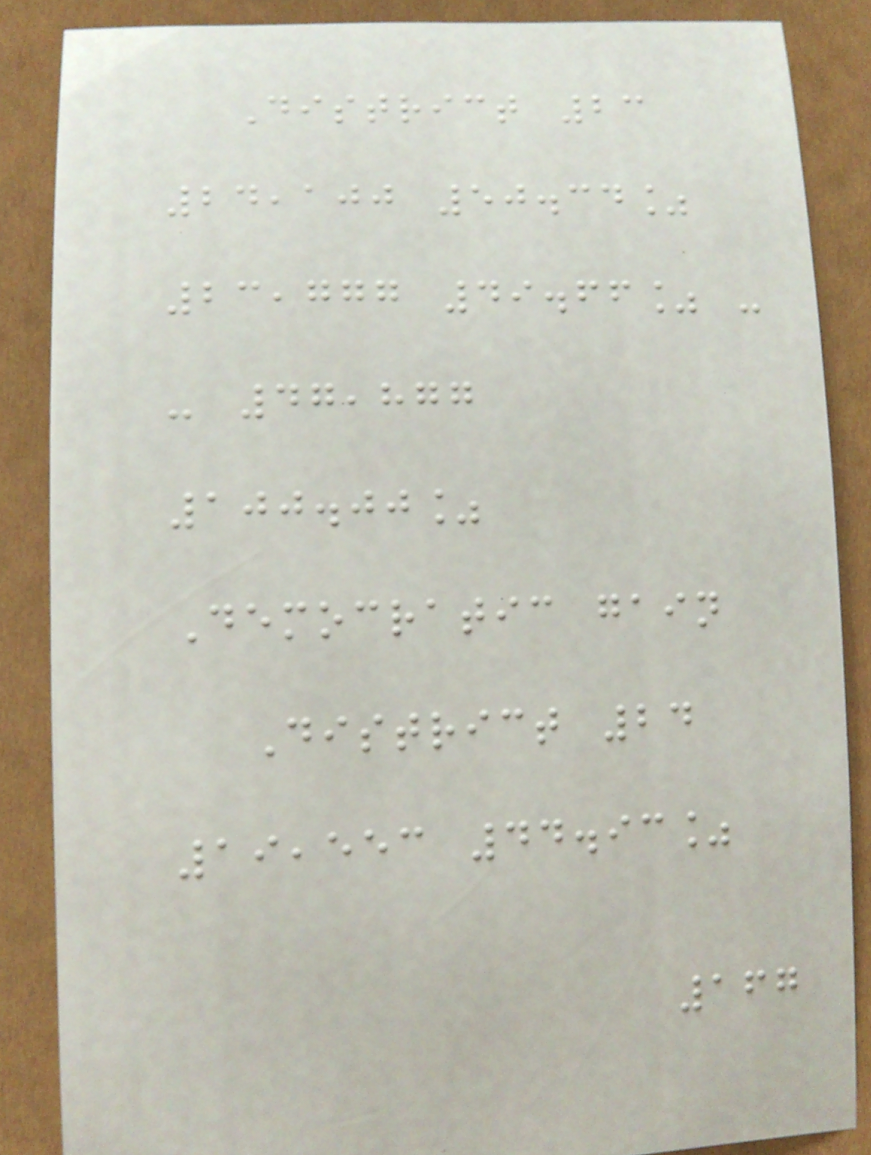District 23
24,100 50.34%
23,777 49.66% -
- 47,877
100.00%
Democratic gain
District 24
19,553 44.93%
167
